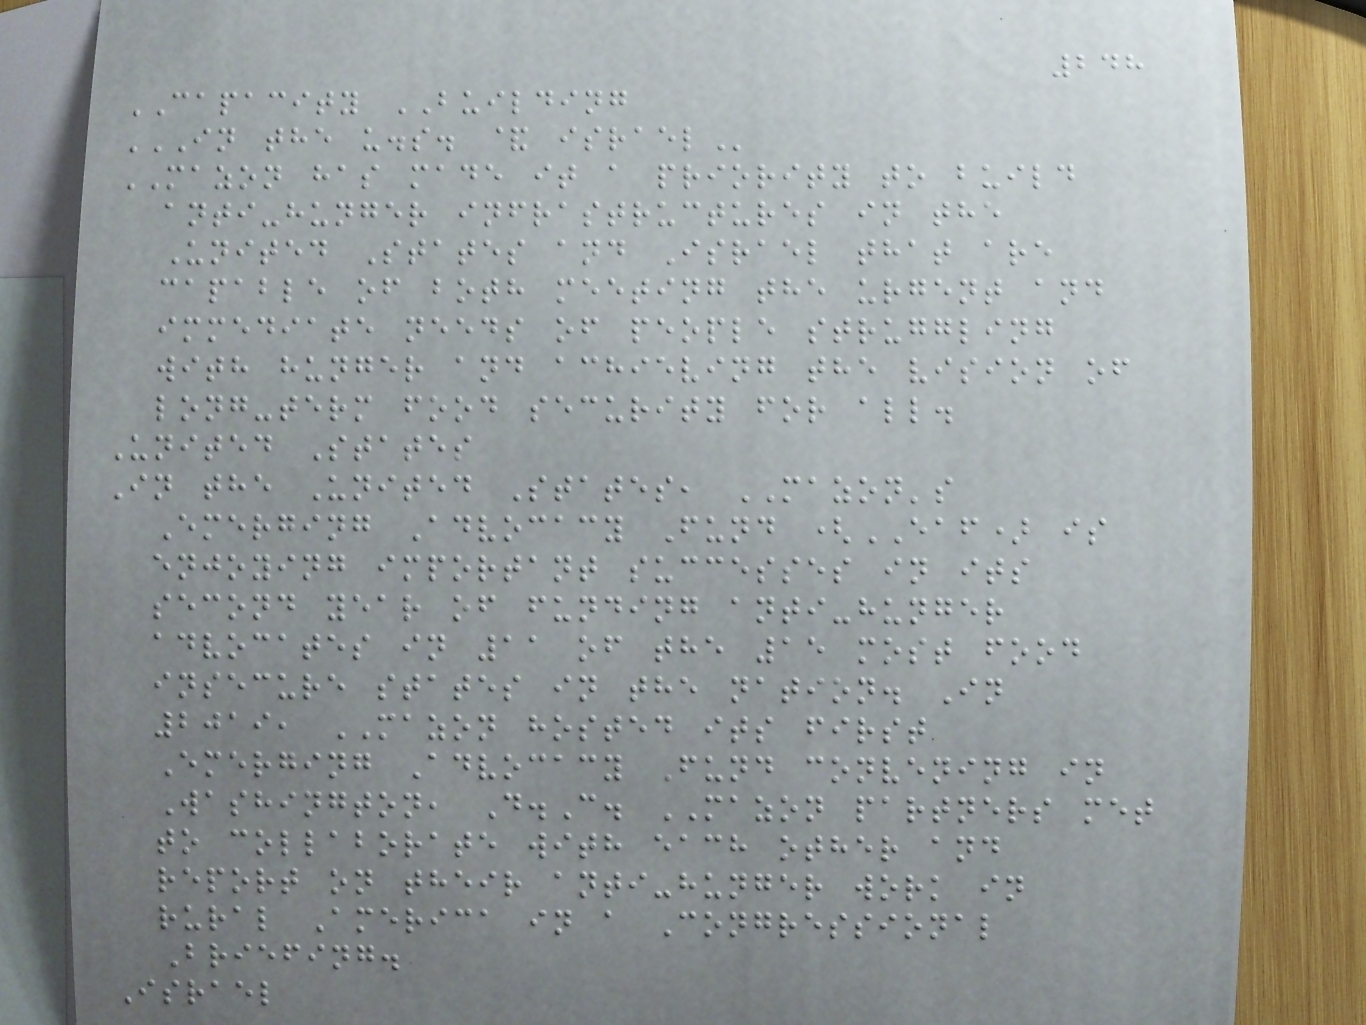248
CAPACITY BUILDING
IN THE U.S. & ISRAEL
MAZON has made it a priority to build
anti-hunger infrastructures in the
United States and Israel that are
capable of both meeting the urgent and
immediate needs of people struggling
with hunger and achieving the vision of
long-term food security for all.
United States
In the United States, MAZON's
Emerging Advocacy Fund (EAF) is
enjoying important successes in its
second year of funding anti-hunger
advocates in 11 of the 15 most food
insecure states in the nation. In
2019, MAZON hosted its first
Emerging Advocacy Fund convening in
Washington, D.C. MAZON partners met
to collaborate with each other and
report on their anti-hunger work in
rural America in a Congressional
Briefing.
Israel
